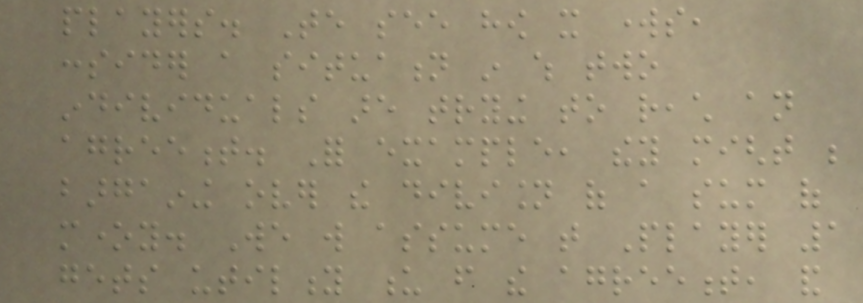players. Te see how it works,
consider a situation in which two
individuals are trying to reach an
agreement. For example, they might be
bargaining over the division of a sum of
money. We will assume that Player 1
gets utility u from the agreement, and
